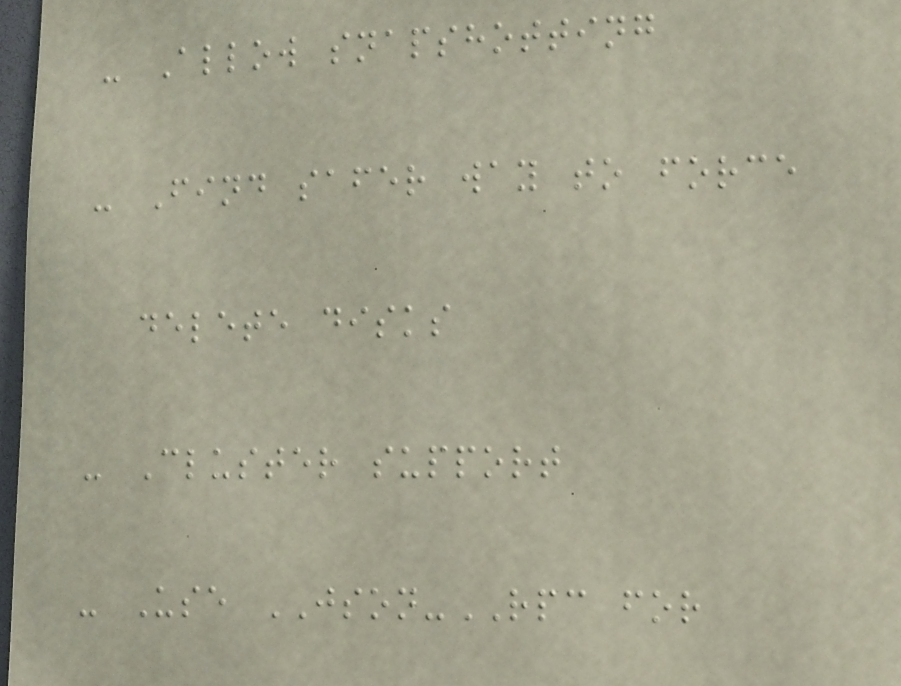- Allow snapshotting
- Find safer way to force
delete disks
- Cluster support
- Use JSON-RPC for
